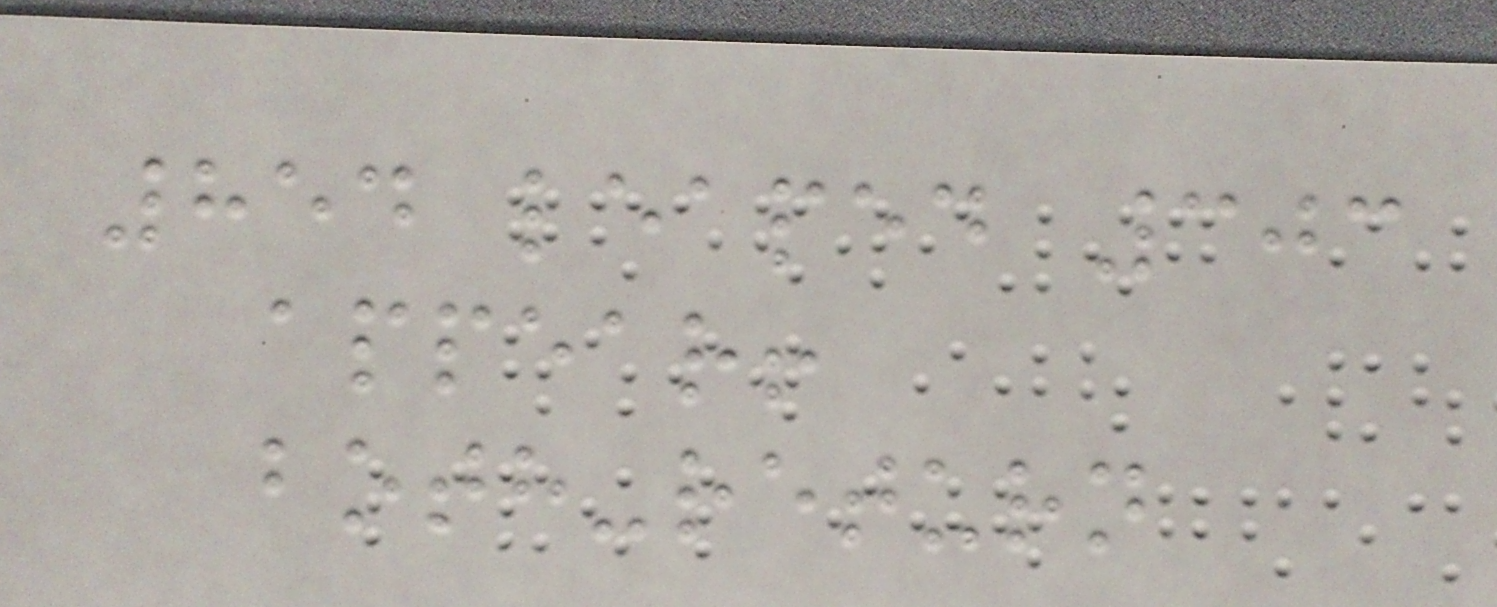854 leaped 303
appear!
both-return
